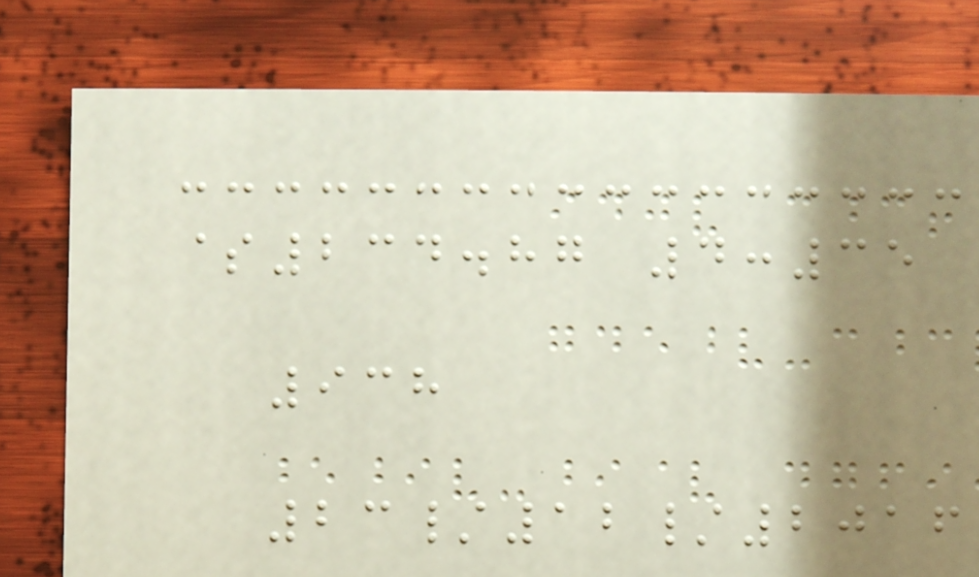$234.87 4:35
938
23/12/2016
